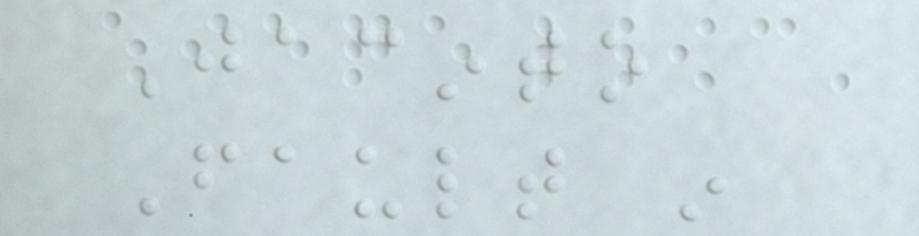Jacinto
Fault in
